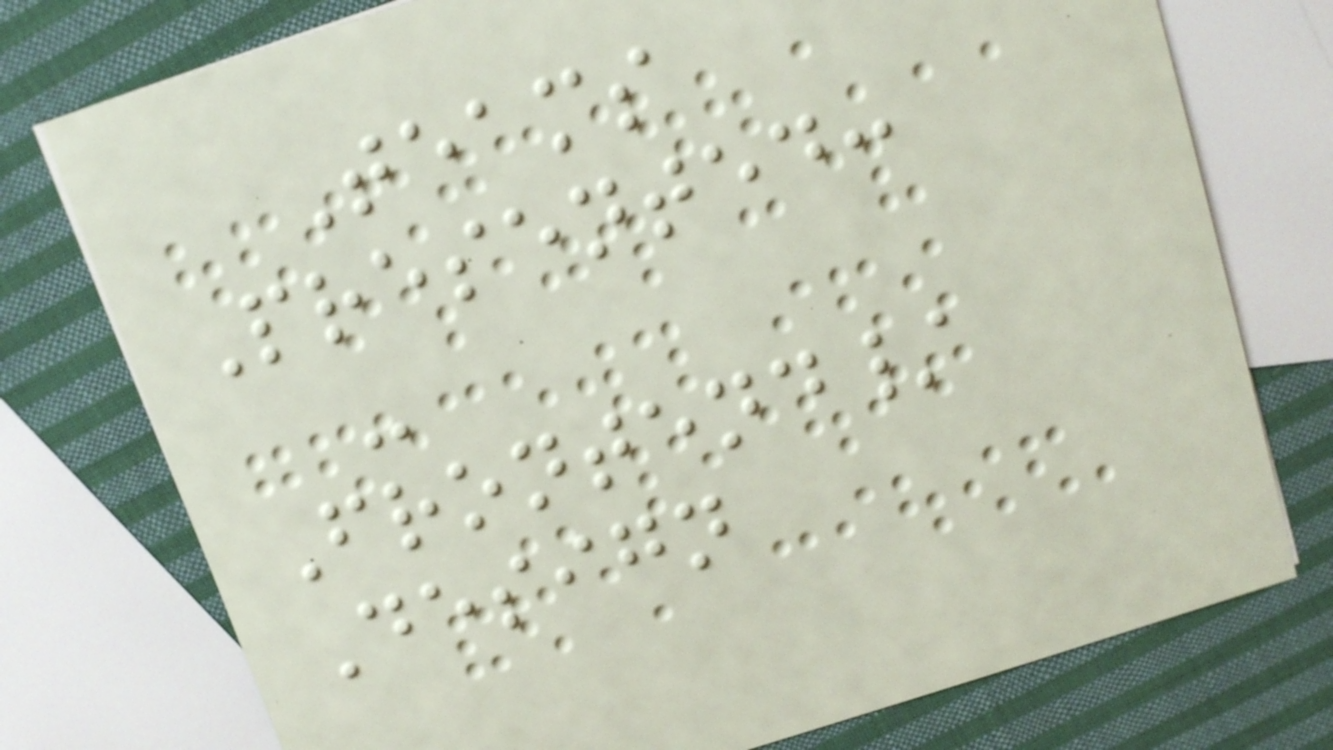Teams
Presented:
-
Frontend/
Design
